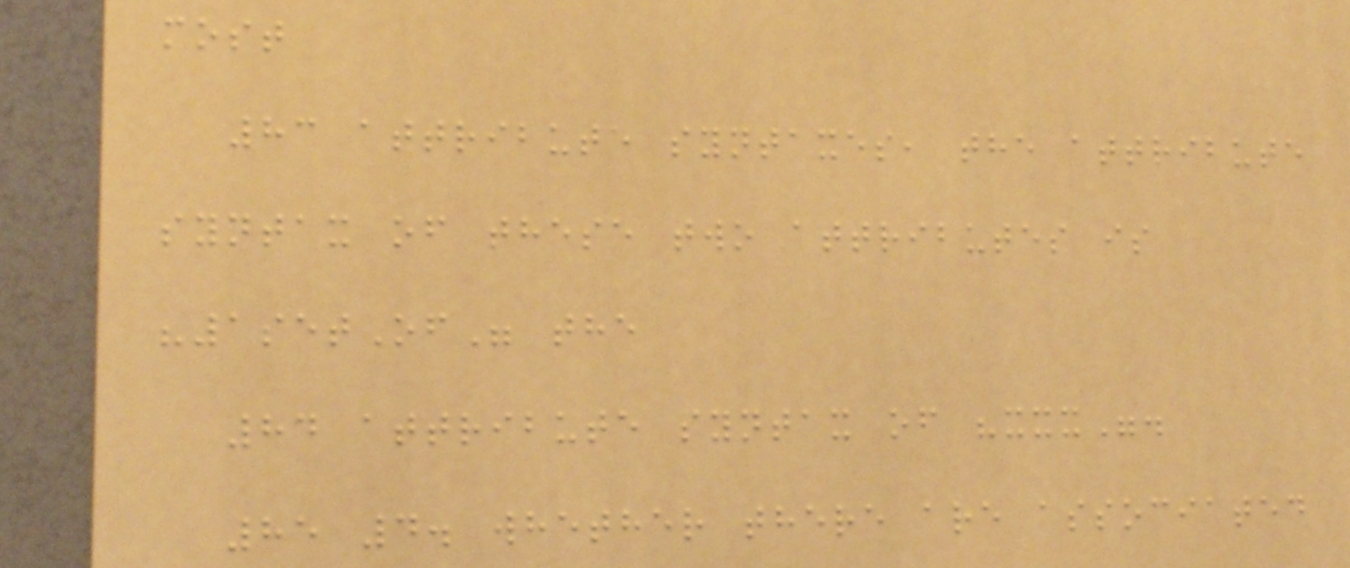most
83 attribute syntaxes, the attribute
syntax of these two attributes is
"1setOf" the
84 attribute syntax of "xxx".
85 4. whether there are associated
